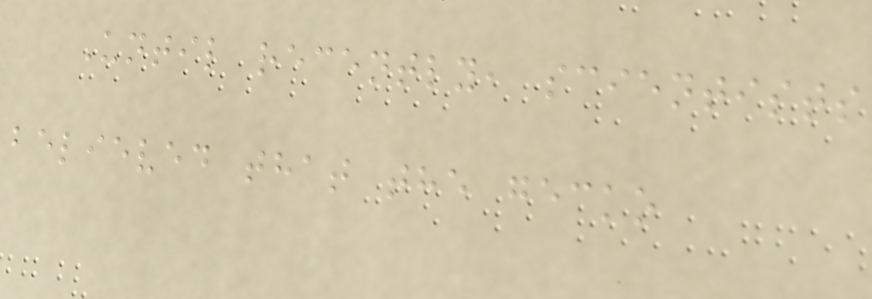Until recently, scientists
believed that the gecko
